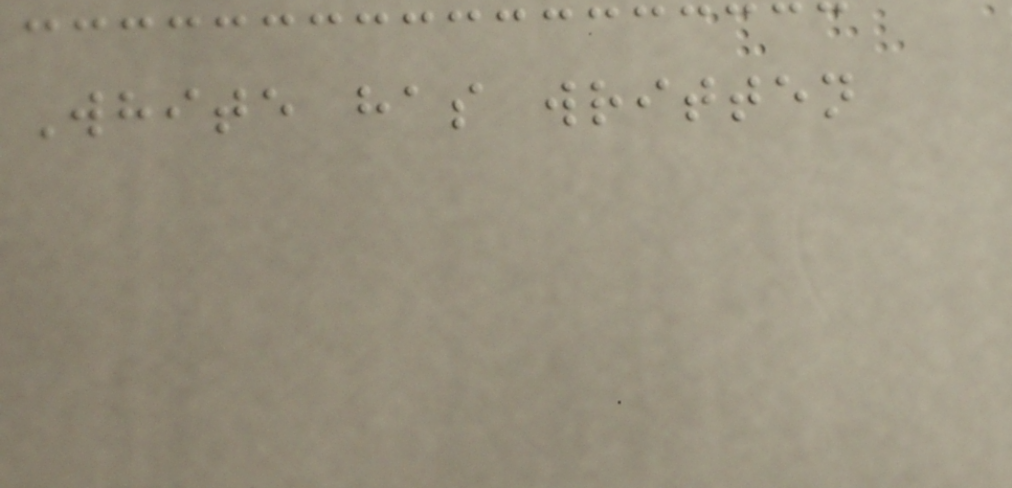White has written
